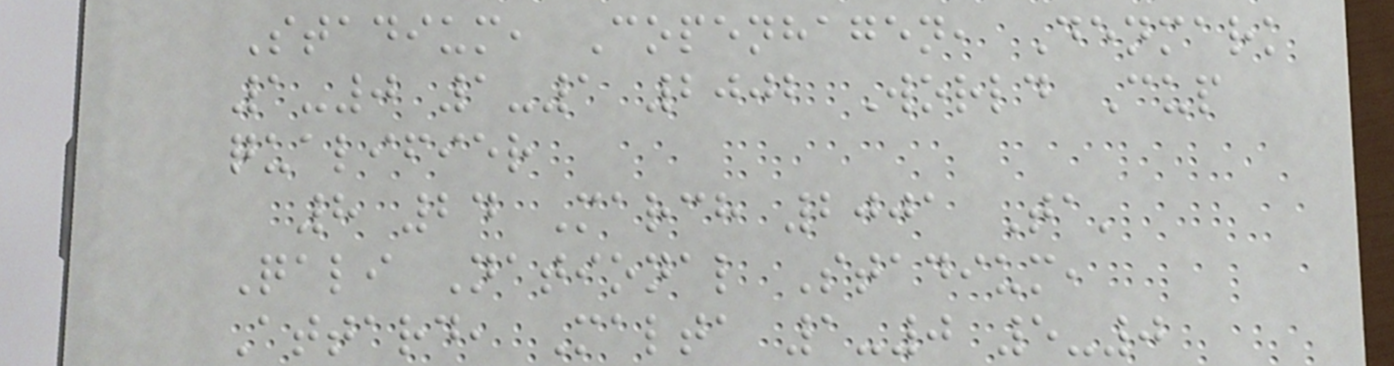Stadium, Copenhagen, Denmark
1-0 1-1 2002 World Cup
qualifier
8 24 March 2001 Ta'
Qali National Stadium,
Attard, Malta 1-0 5-0
